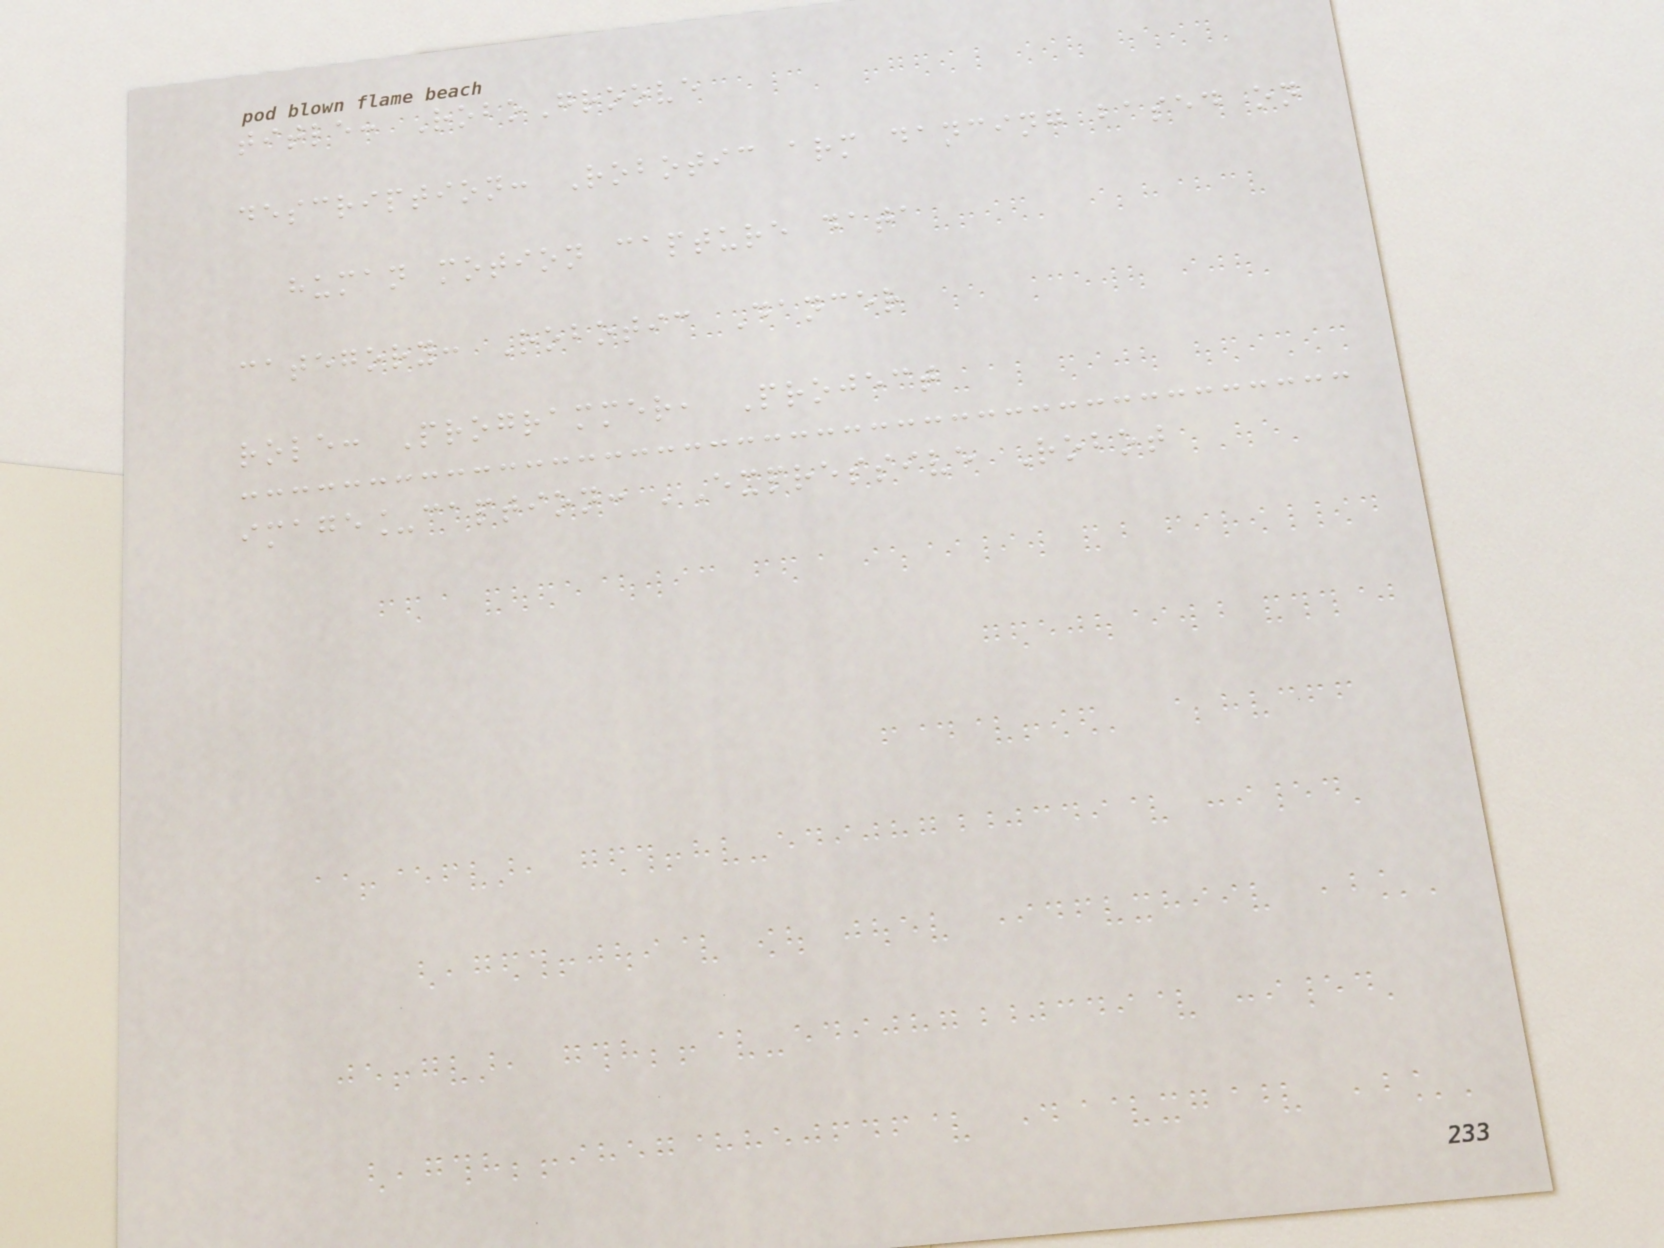title: RoboGroove
description: Robotic arm dancing based on
human motion capture data
category: Robotic Dancer
role: Programmer, Project
image_caption: 'Expressive Robot
